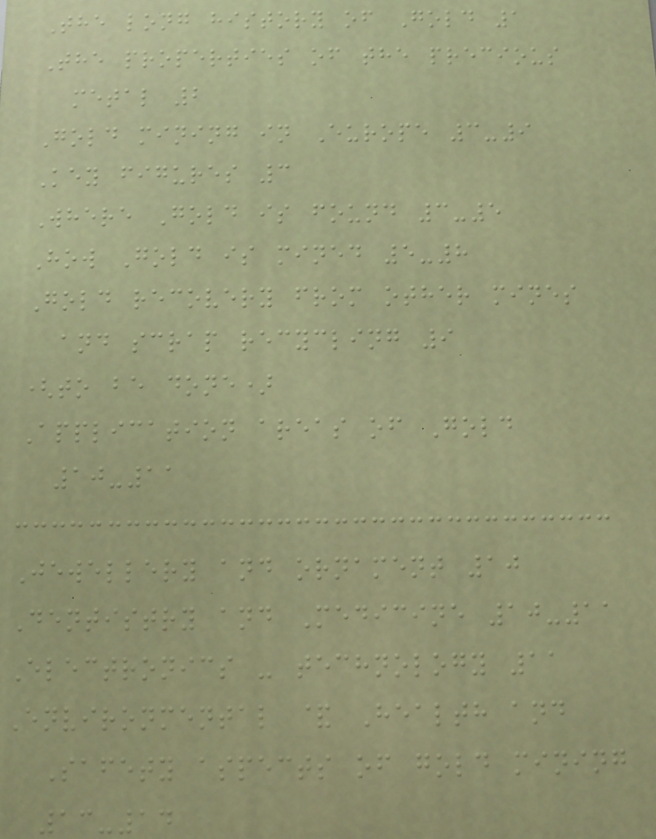The long history of Gold 1
The properties of the precious
metal 2
Gold mining in Europe 3-9
Key figures 3
Where Gold is found 3-5
How Gold is mined 5-8
Gold recovery from other mines
and scrap recycling 9
(to be done)
Application areas of Gold
10-11
Jewellery and ornament 10
Dentistry and Medicine 10-11
Electronics - technology 11
Environmental & Health and
Safety aspects of gold mining
13-14
